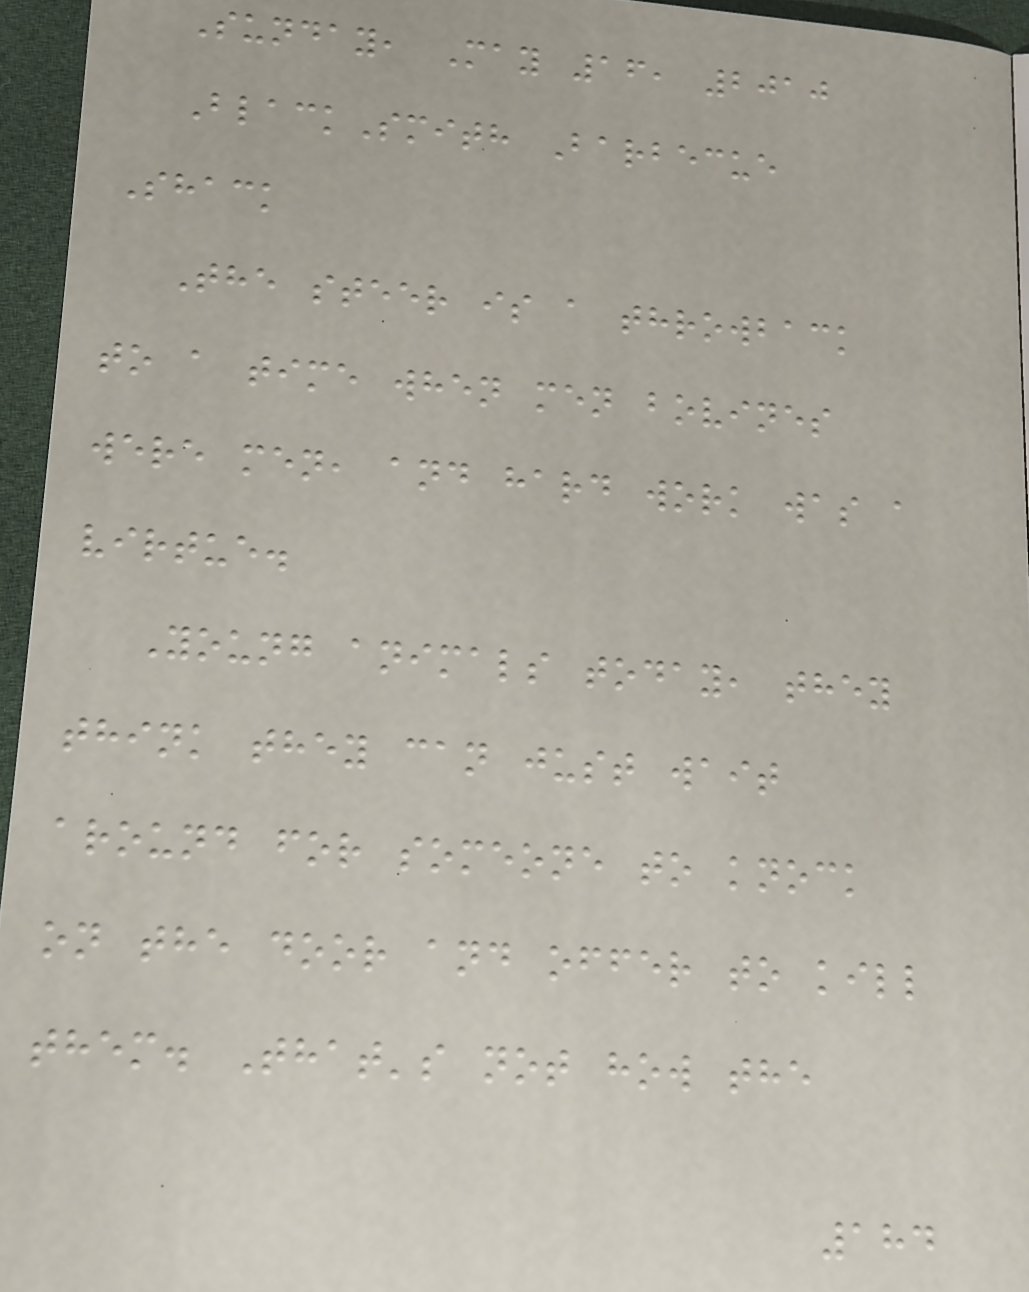Sunday, May 16, 2010
BlackSmith Barbecue
Shack
The steer is a throwback
to a time when men bovines
were men, and hard work was a
virtue.
Young animals today, they
think they can just wait
around for someone to knock
on the door and offer to kill
them. That's not how the
184
